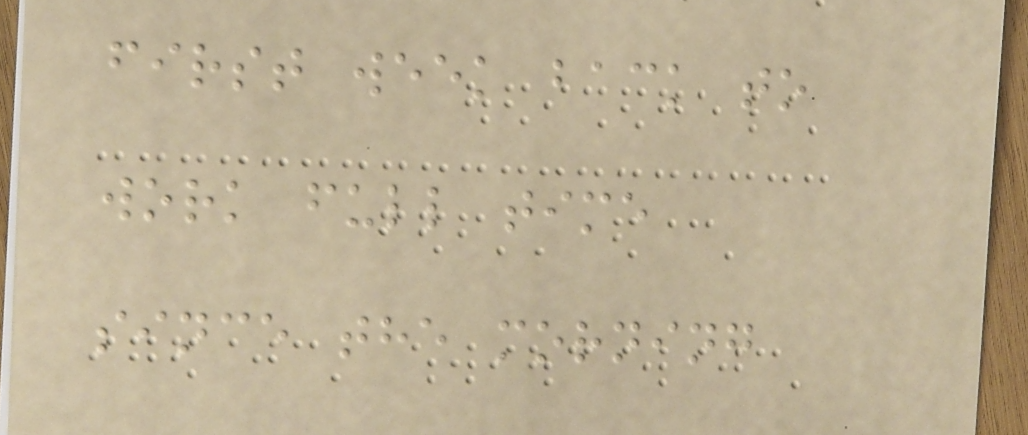first week back to
work full time
since the morning
